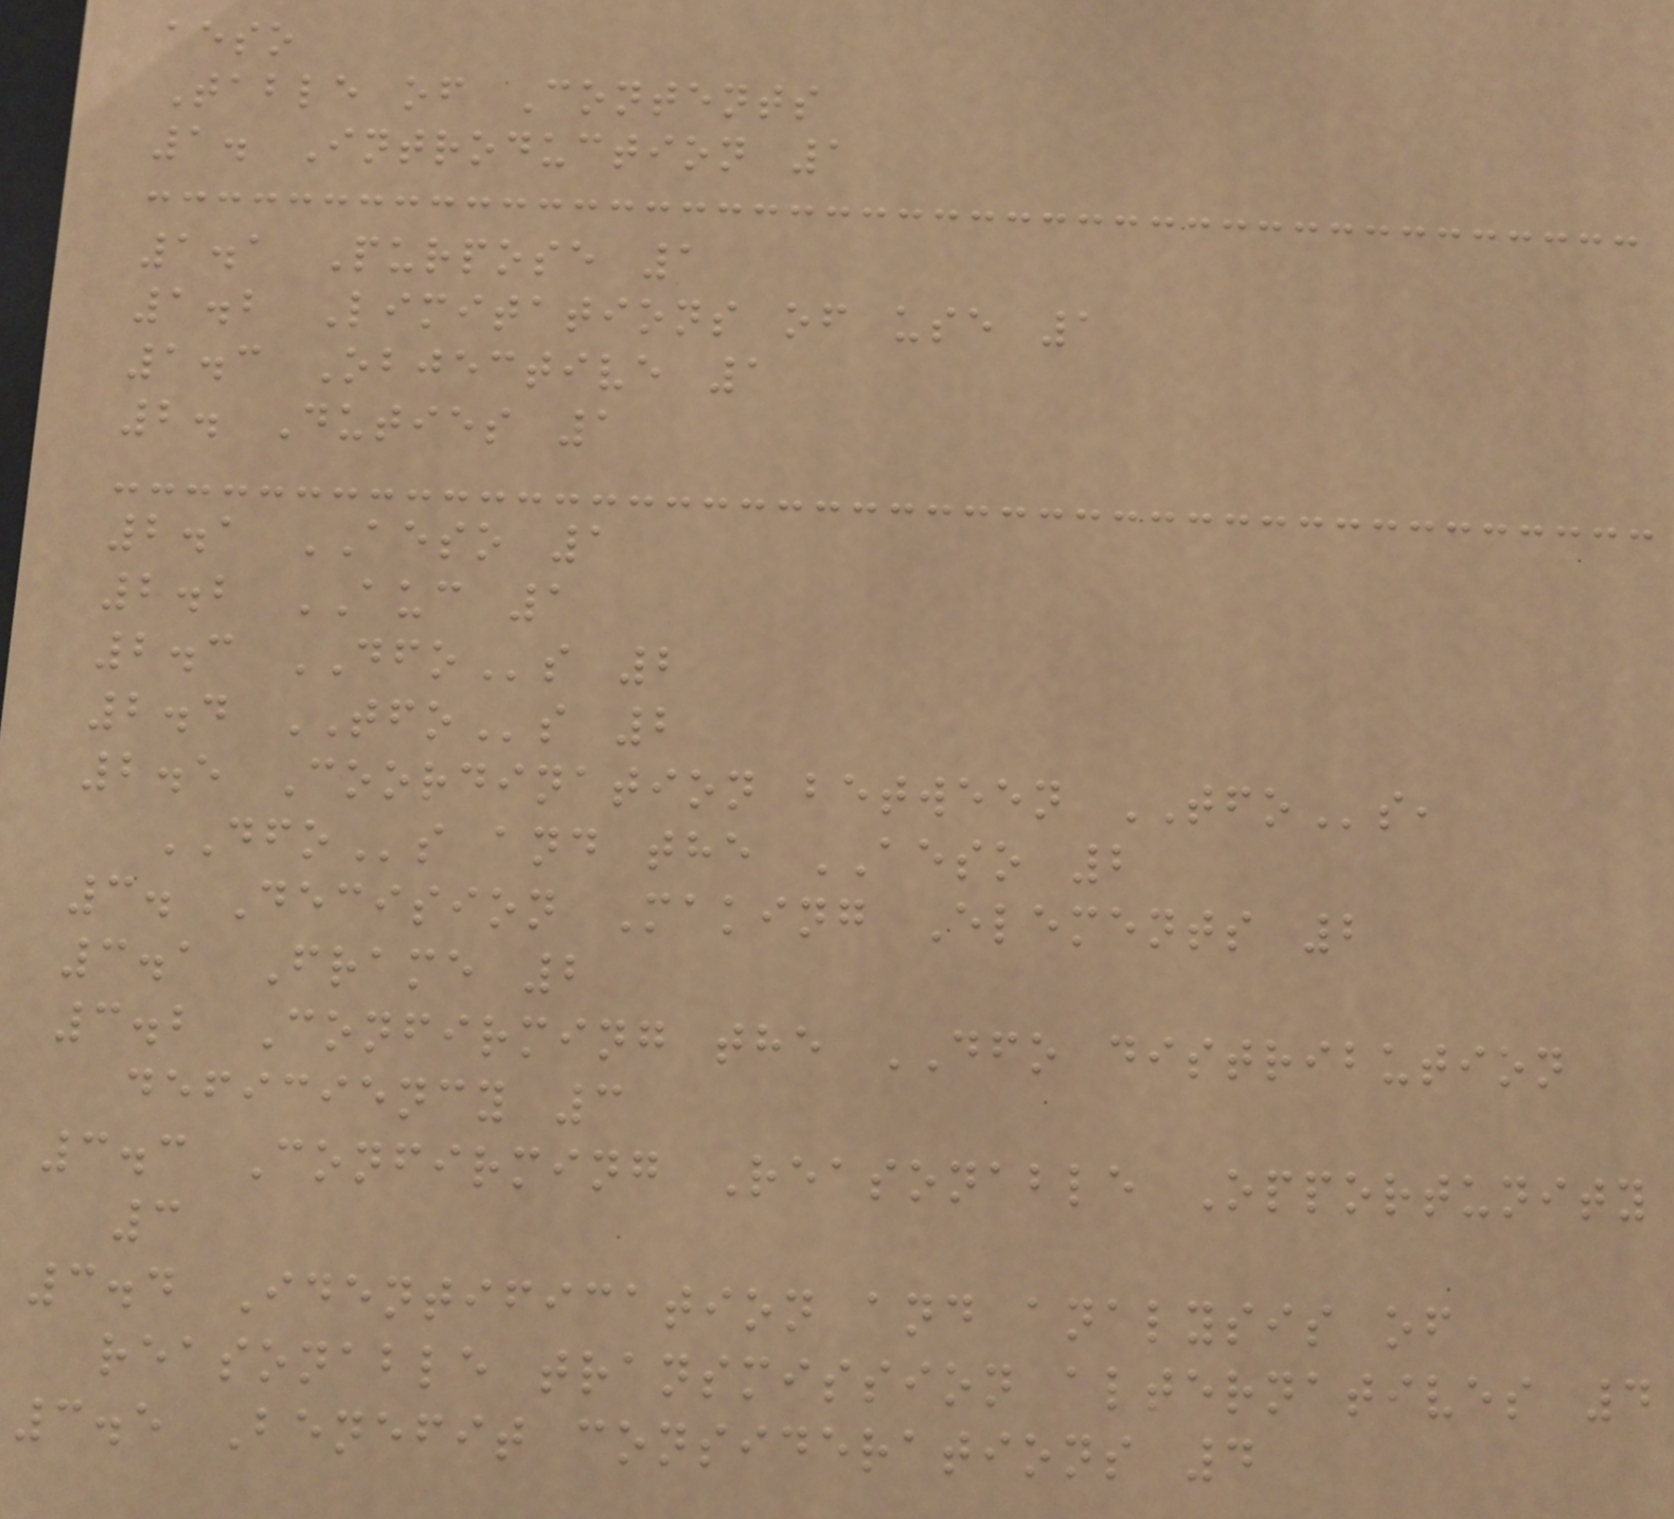aeso
Table of Contents
1. Introduction 1
1.1 Purpose 1
1.2 Limitations of use 1
1.3 Objective 1
2. Duties 1
2.1 AESO 1
2.2 AUC 1
2.3 DFOs 2
2.4 TFOs 2
2.5 Coordination between TFOs,
DFOs and the AESO 2
3. Decision Making Elements 2
3.1 Frame 2
3.2 Confirming the DFO distribution
deficiency 3
3.3 Confirming Reasonable Opportunity
3
3.4 Identification and analysis of
reasonable transmission alternatives 4
3.5 Benefit considerations 4
